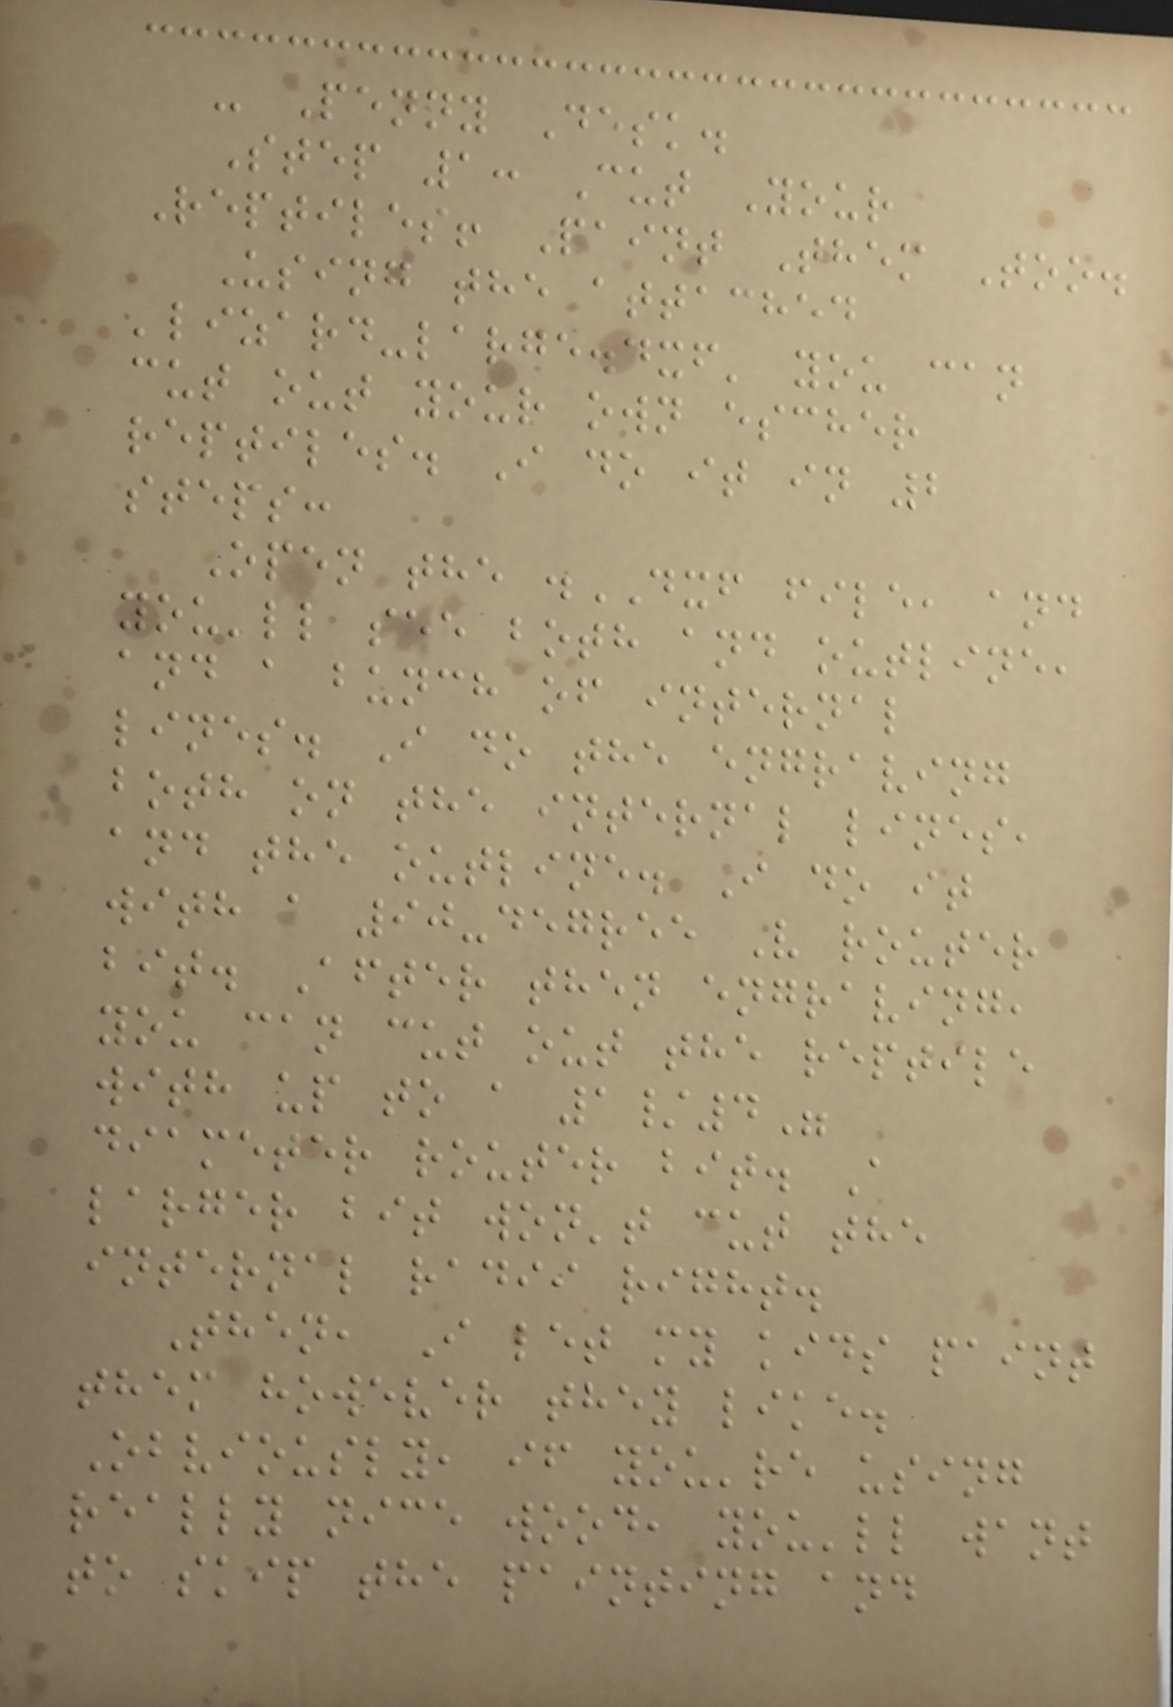- Penny Desk.
Step 1: Cut Your
Reptiles! Paint Them Too.
Using the attached
'lizard-large.dxf' you can
cut out your own escher
reptiles. I do it in 2
steps:
Open the .DXF file, and
you'll see both and outline,
and a bunch of internal
lines. I do the engraving
both on the internal lines,
and the outline. I do it
with a 90-degree V router
bit. After then engraving,
you can cut out the reptile
with up to a 1/4"
diameter router bit. A
larger bit won't cut the
internal radii right.
Then, I let my kids paint
them however they like.
Obviously, if you're using
really nice wood, you'll want
to skip the painting and
